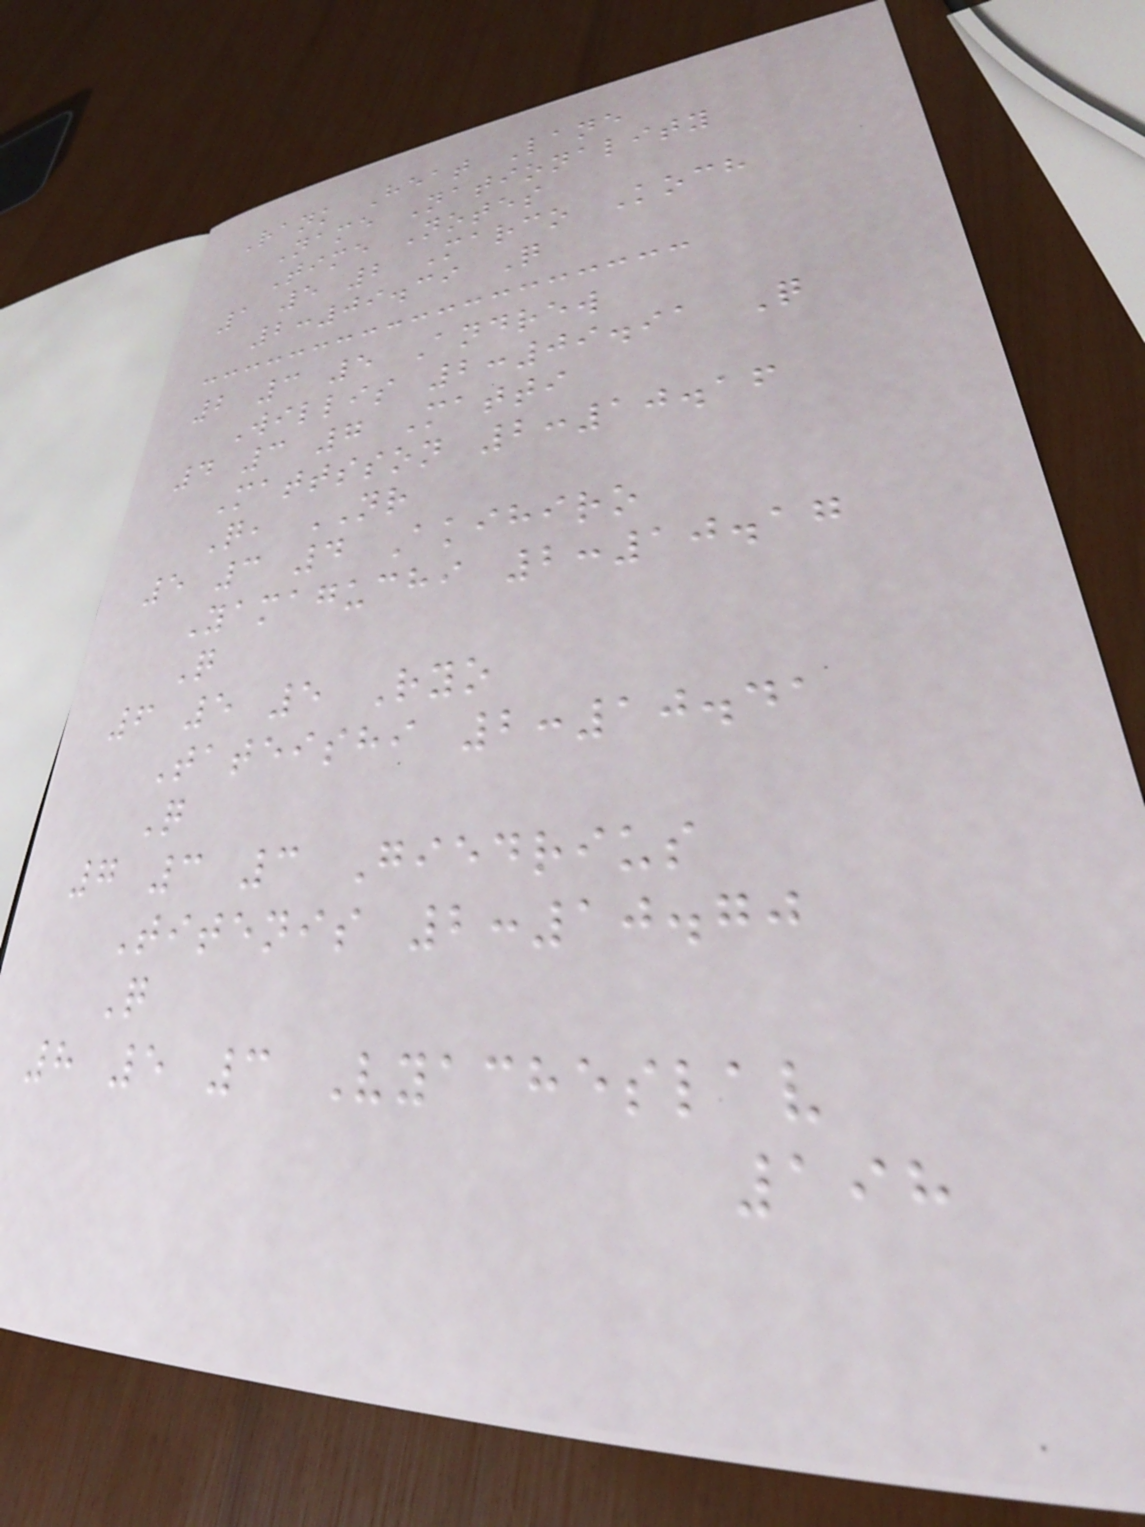Rank Heat Lane
Name Nationality
Time Notes
1 5 2 Marco Koch
2:09.39 Q
2 3 5 Andrew
Willis 2:09.91 Q
4 3 7 Matti
Mattsson 2:10.16
Q, NR
5 3 4 Akihiro
Yamaguchi 2:10.17
Q
6 5 5 Ryo
Tateishi 2:10.41
Q
7 3 3 Giedrius
Titenis 2:10.70
Q
8 5 3 Vyacheslav
198
